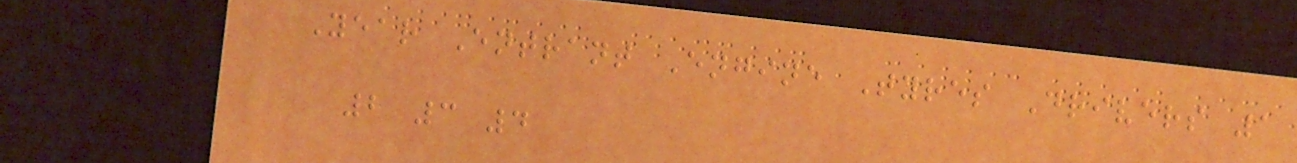Year Entrant Engine Tyres Drivers 1
2 3 4
